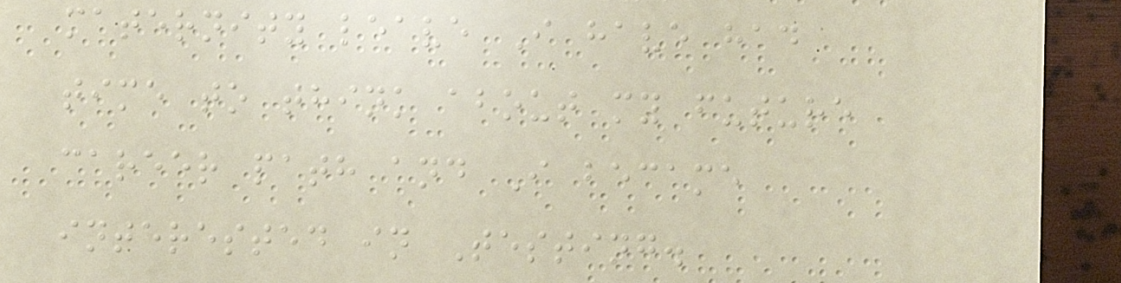maternity leave I have had
time to think about my future
career path and I became
interested in Testing.
